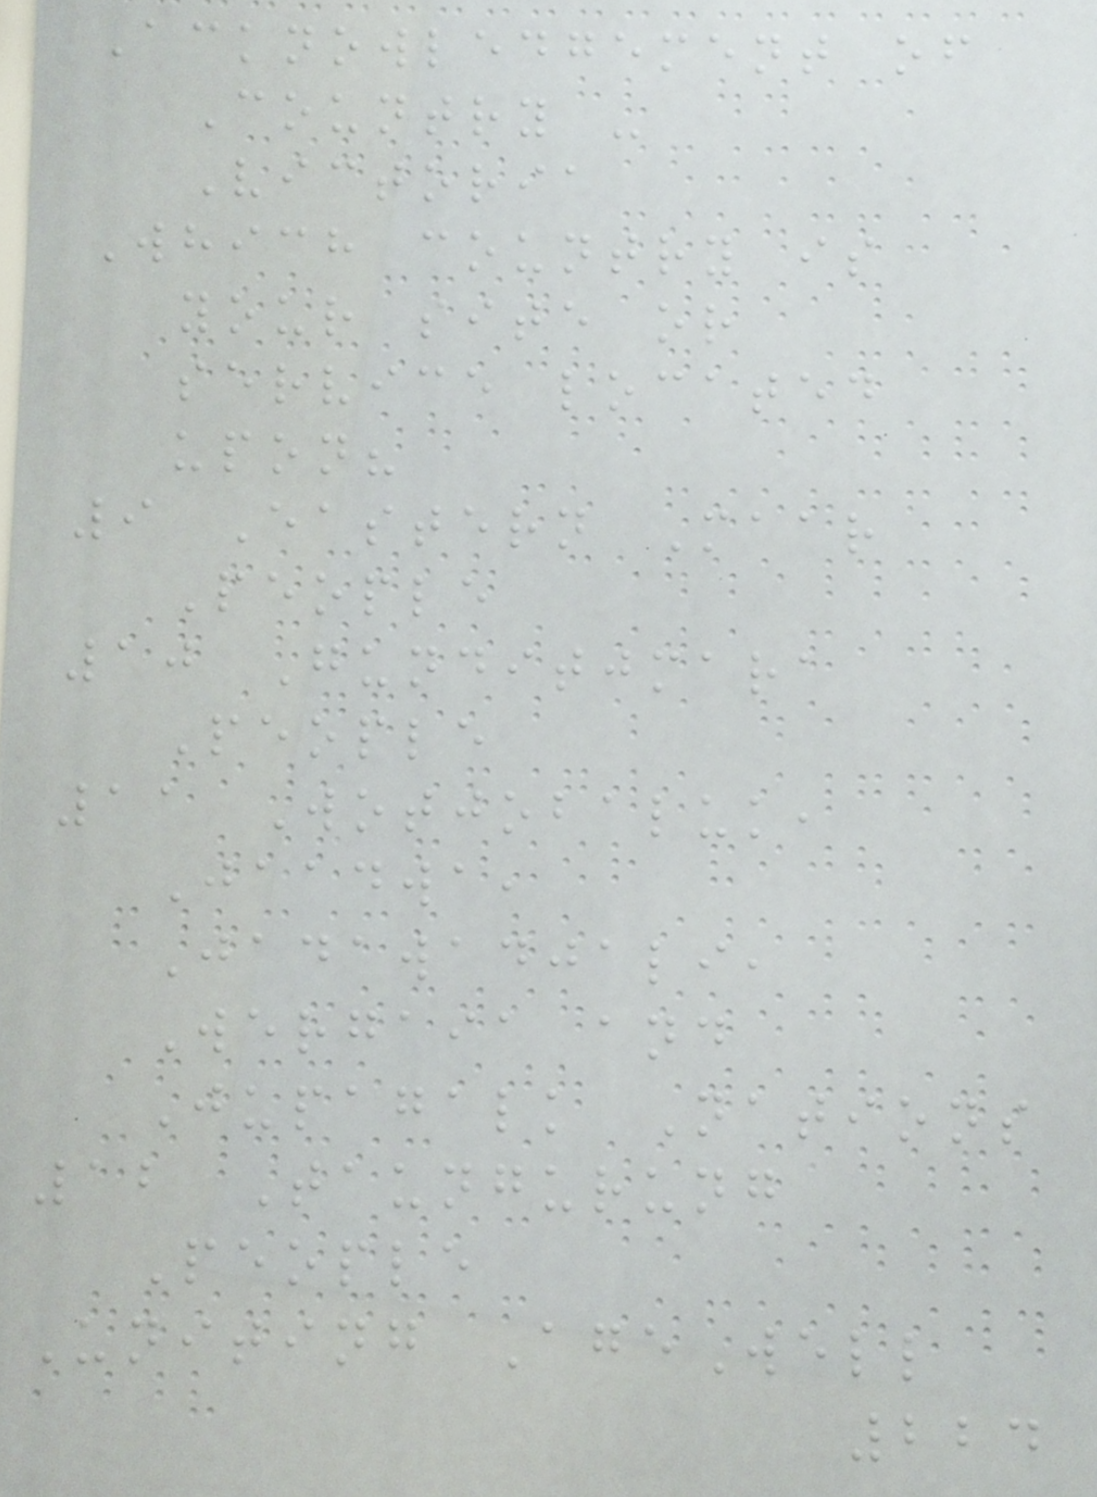Acknowledgement of
Country -
Victoria
Which country is
your site or
service located
upon?
9 Eastern Maar
People
10 Gunditjmara
People
11 Wotjobaluk,
Jaadwa,
Jadawadjali,
Wergaia and
Jupagalk Nations
12 Taungurung
People
Uniting AgeWell
224
